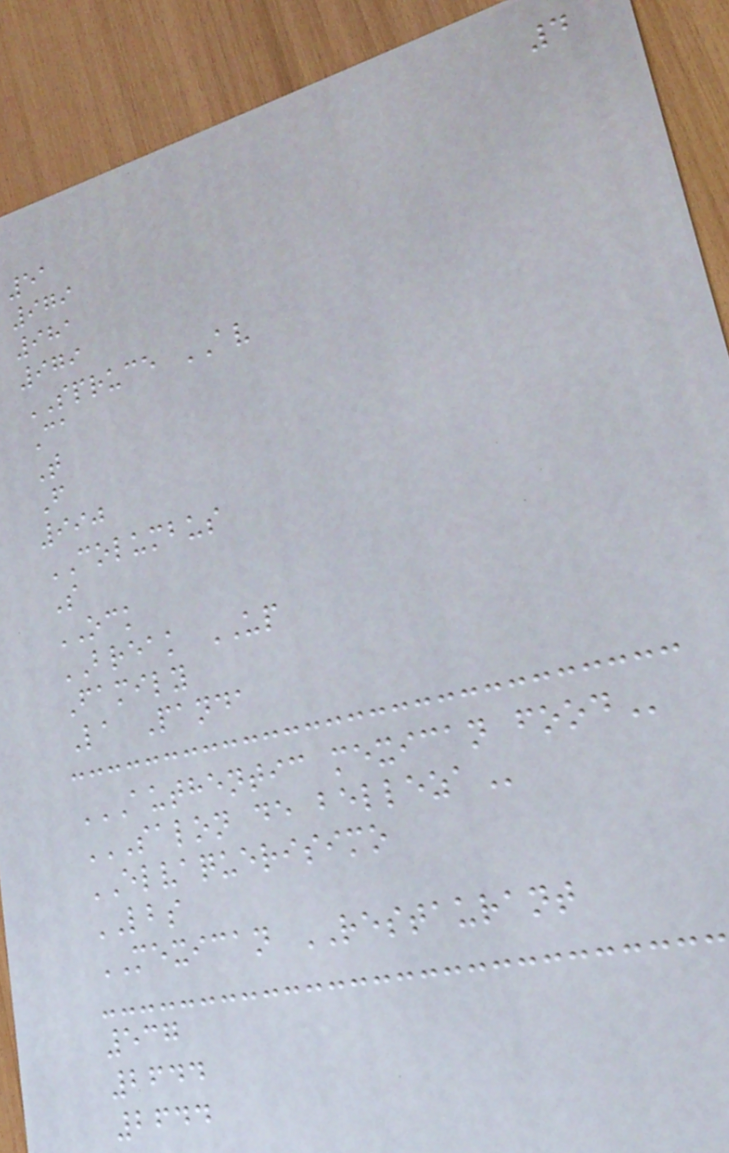4
51
979
981
979
SPRUCE AV
Ca
T
F
990
COLUMBUS
S
OCK
BREAK UP
Family
La Panda
AUTHENTIC MEXICAN FOOD
SALON DE BELLEZA
ELVAQUERISIMO
LBS
MEXICAN RESTAURANT
537
2644
2644
